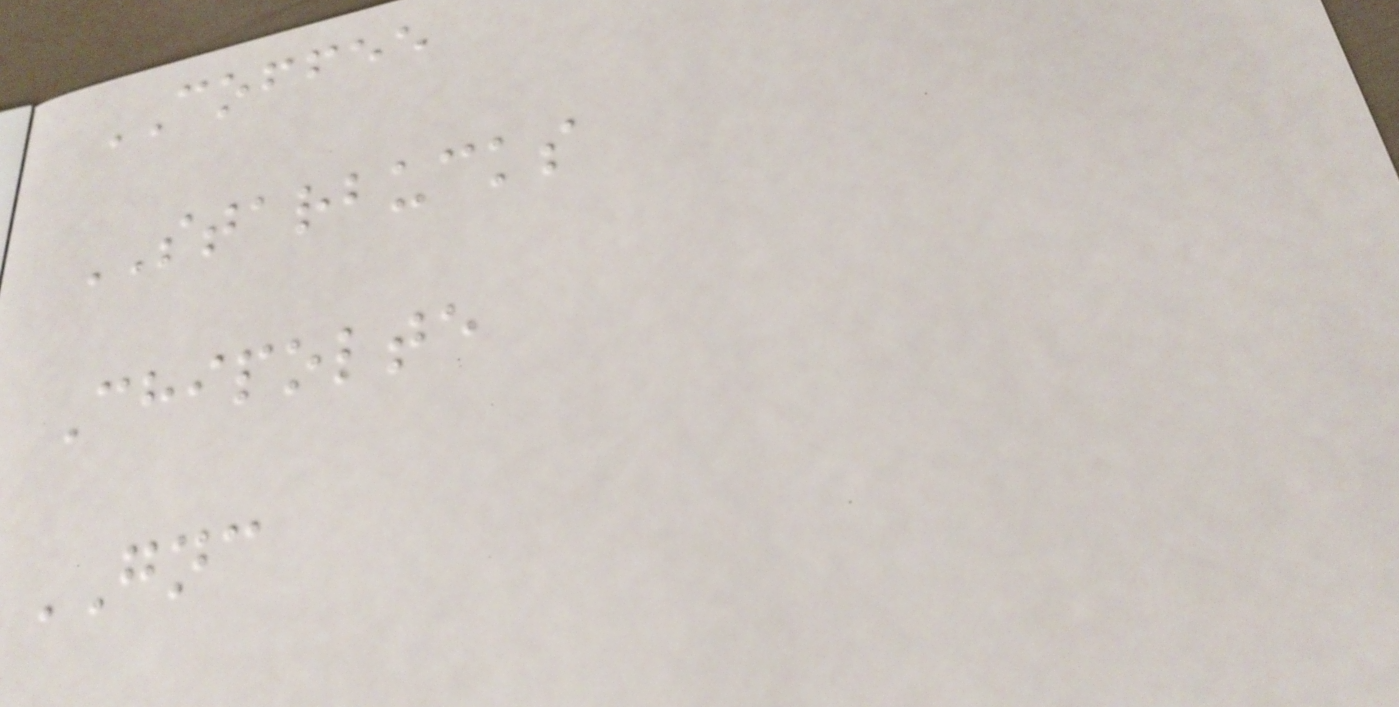COFFEE
STARBUCKS
Chipolte
GNC
